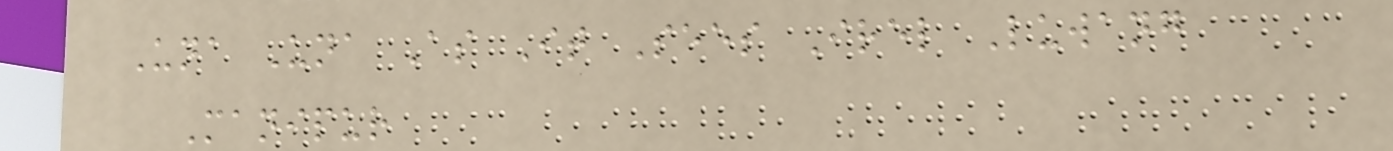Una Una As It Sees Irel Luwang
Manipur
